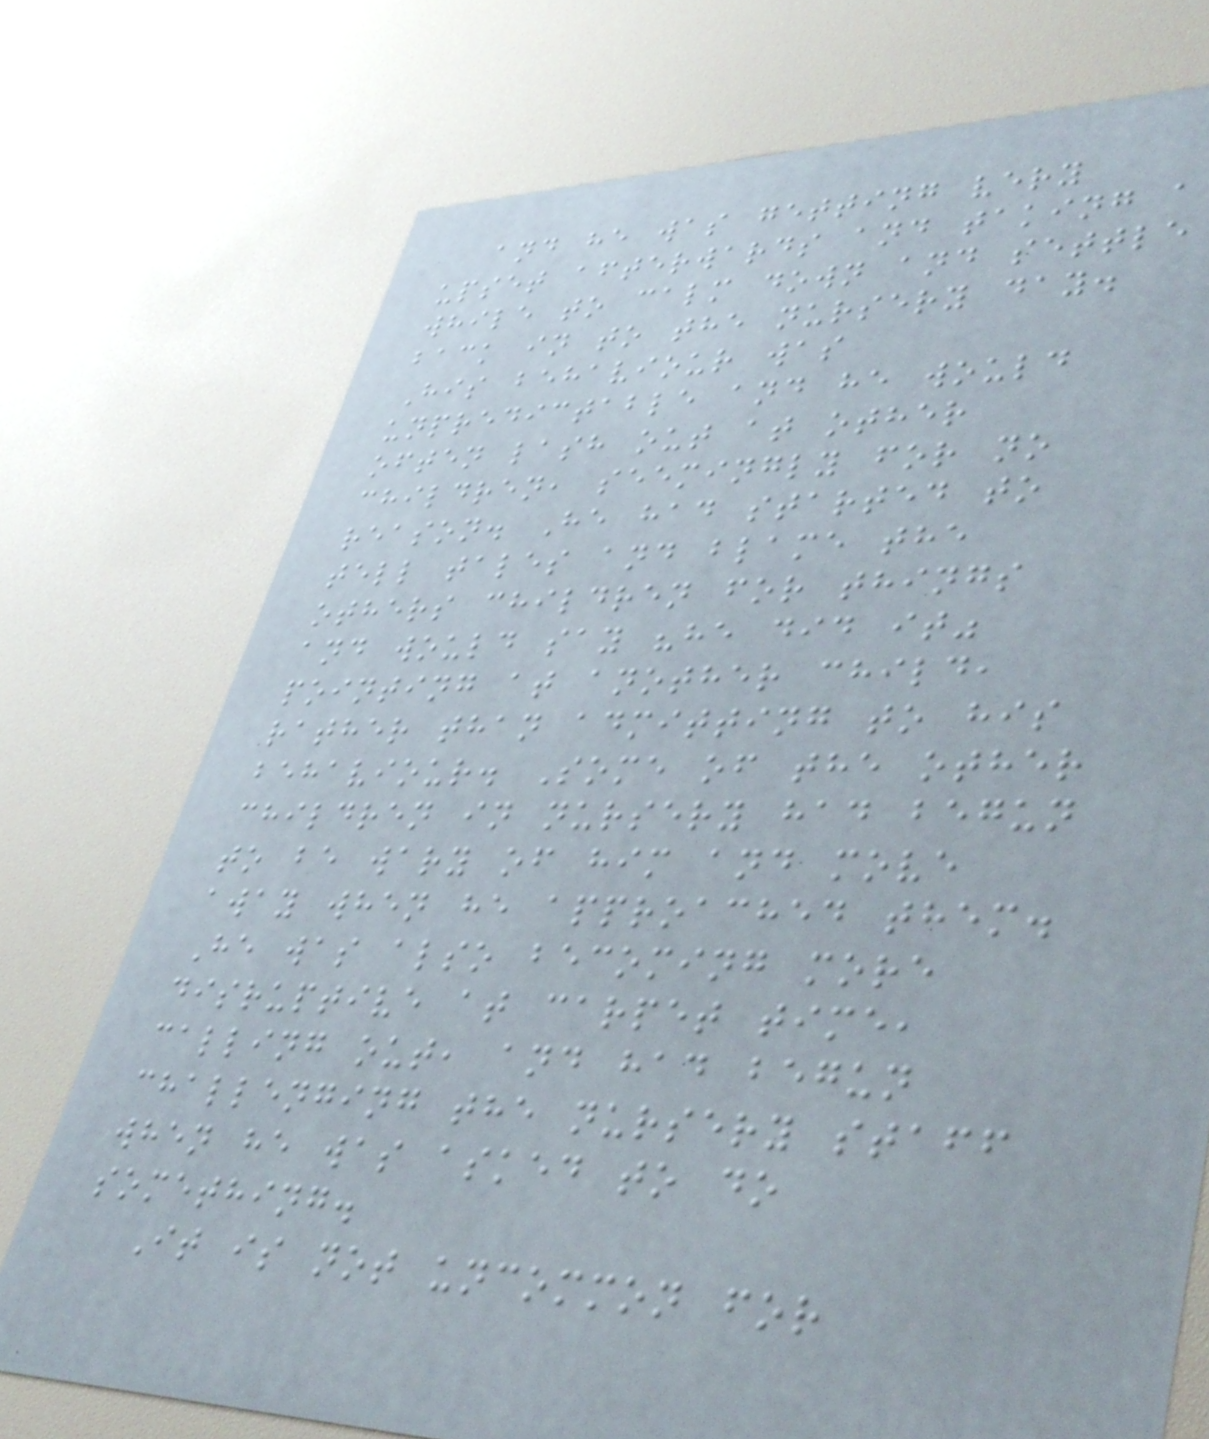and he was getting very
upset afterwards and taking a
while to calm down and settle
back in to the nursery day.
His behaviour was
unpredictable and he would
often lash out at other
children, seemingly for no
reason. He had started to
tell tales and blame the
others children for things
and would say "he did it"
pointing at another child,
rather than admitting to his
behaviour. Some of the other
children in nursery had begun
to be wary of him and move
away when he approached them.
He was also becoming more
disruptive at carpet time,
calling out, and had begun
challenging the nursery staff
when he was asked to do
something.
It is not uncommon for
